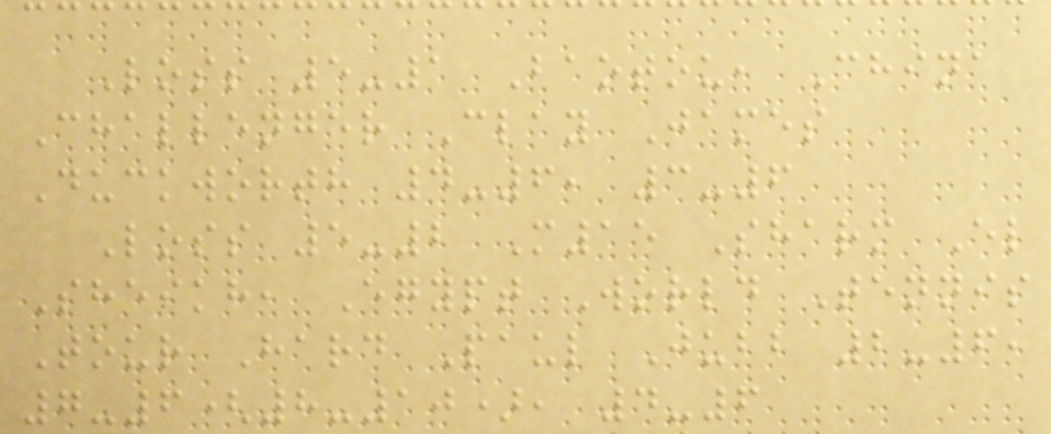Loss 5-1 Baotou, China
Challenger Clay James
Duckworth 4-6, 3-6
Loss 5-2 M15 Sharm El
Sheikh, Egypt World Tennis
Tour Hard Paul Jubb 2-6,
7-6(8-10), 4-6
